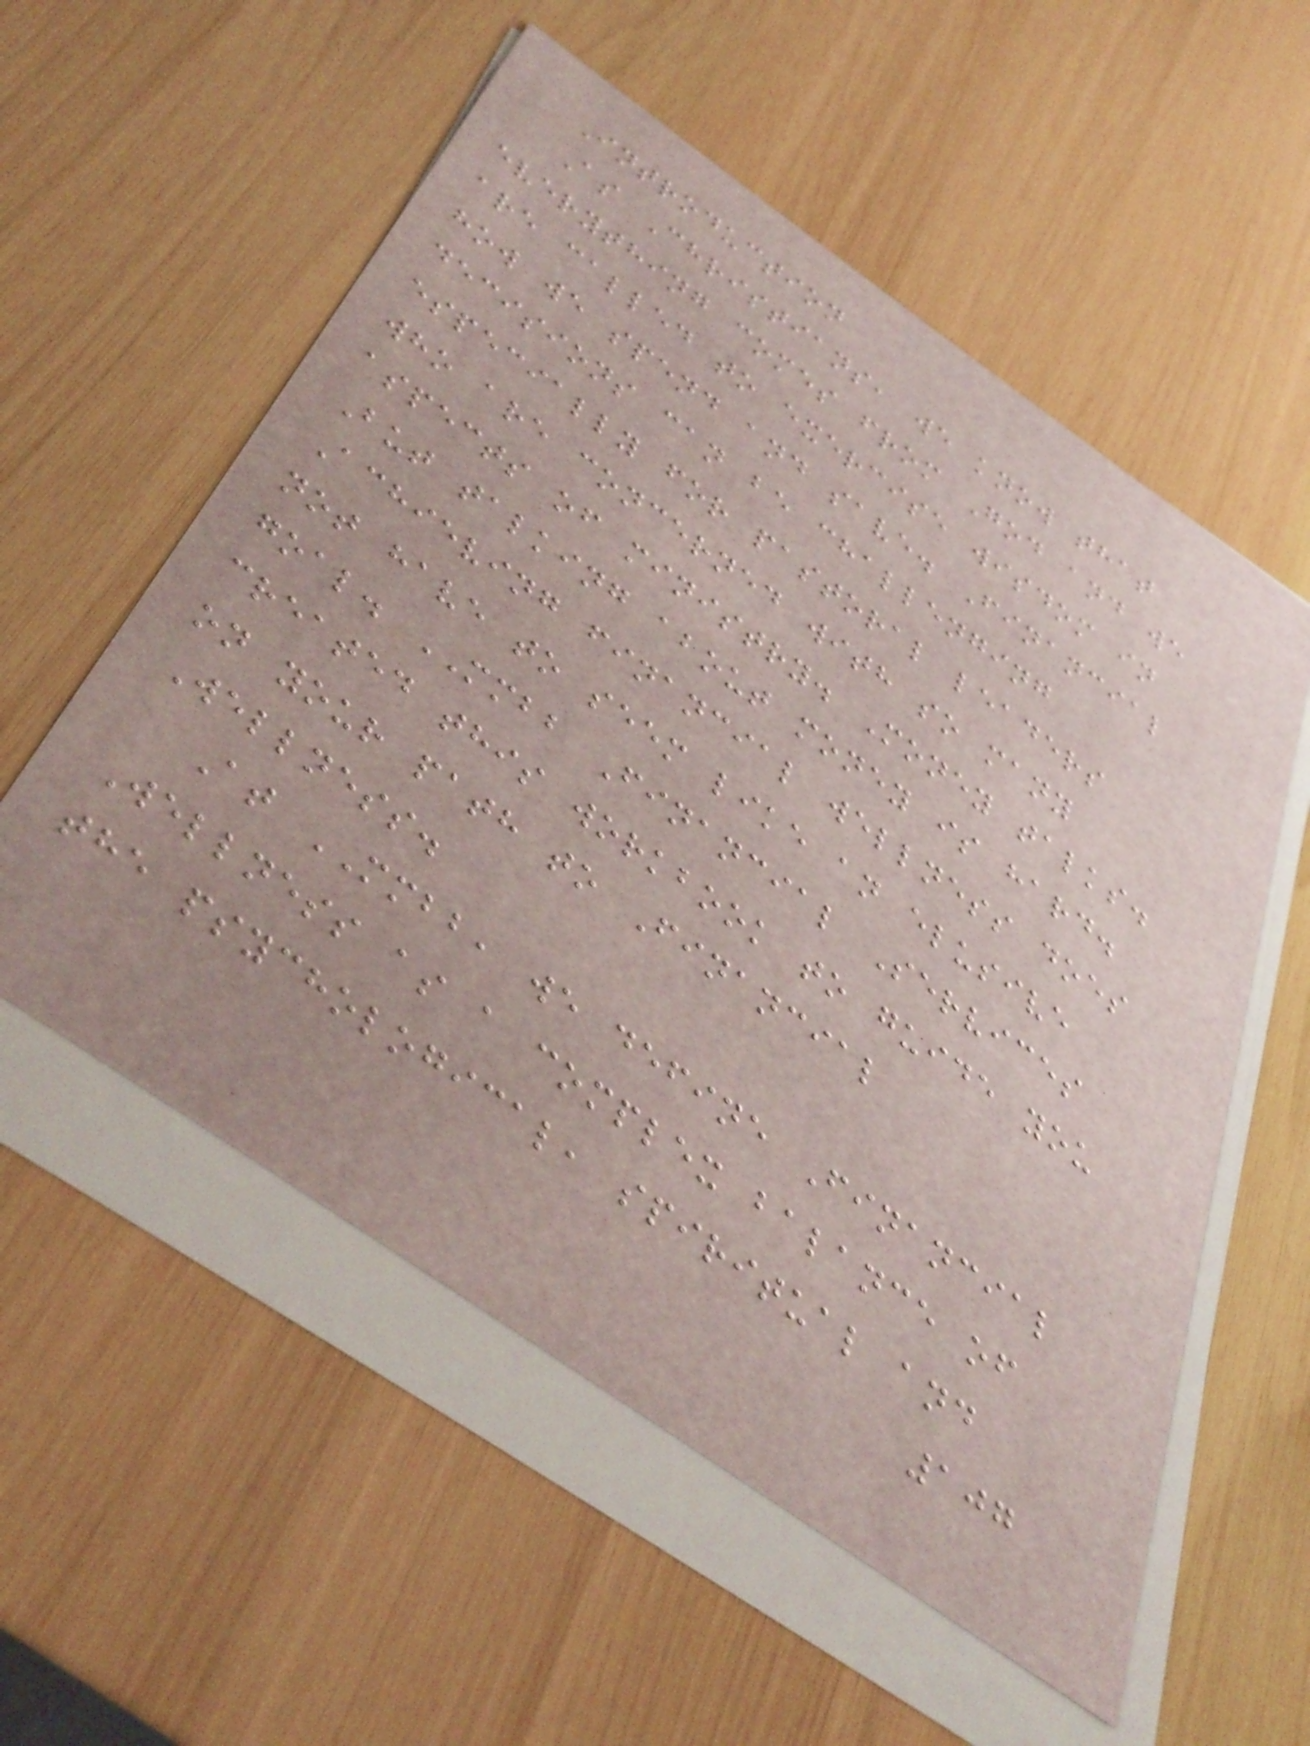Introduction
As Christians, we know that
everything comes from God and we
are called to exercise wisdom in
how we spend and save. Financial
decisions can be challenging
especially for pastoral leaders
who are concerned with so many
aspects of ministry. Money talks.
But talking about money is hard.
Achieving financial wellness does
not have to seem like an elusive
goal. MMBB Financial Services
created this workbook to guide you
on your path to Financial
Wellness.
At MMBB, we define Financial
Wellness as a complex balance of
the psychological, spiritual and
107
